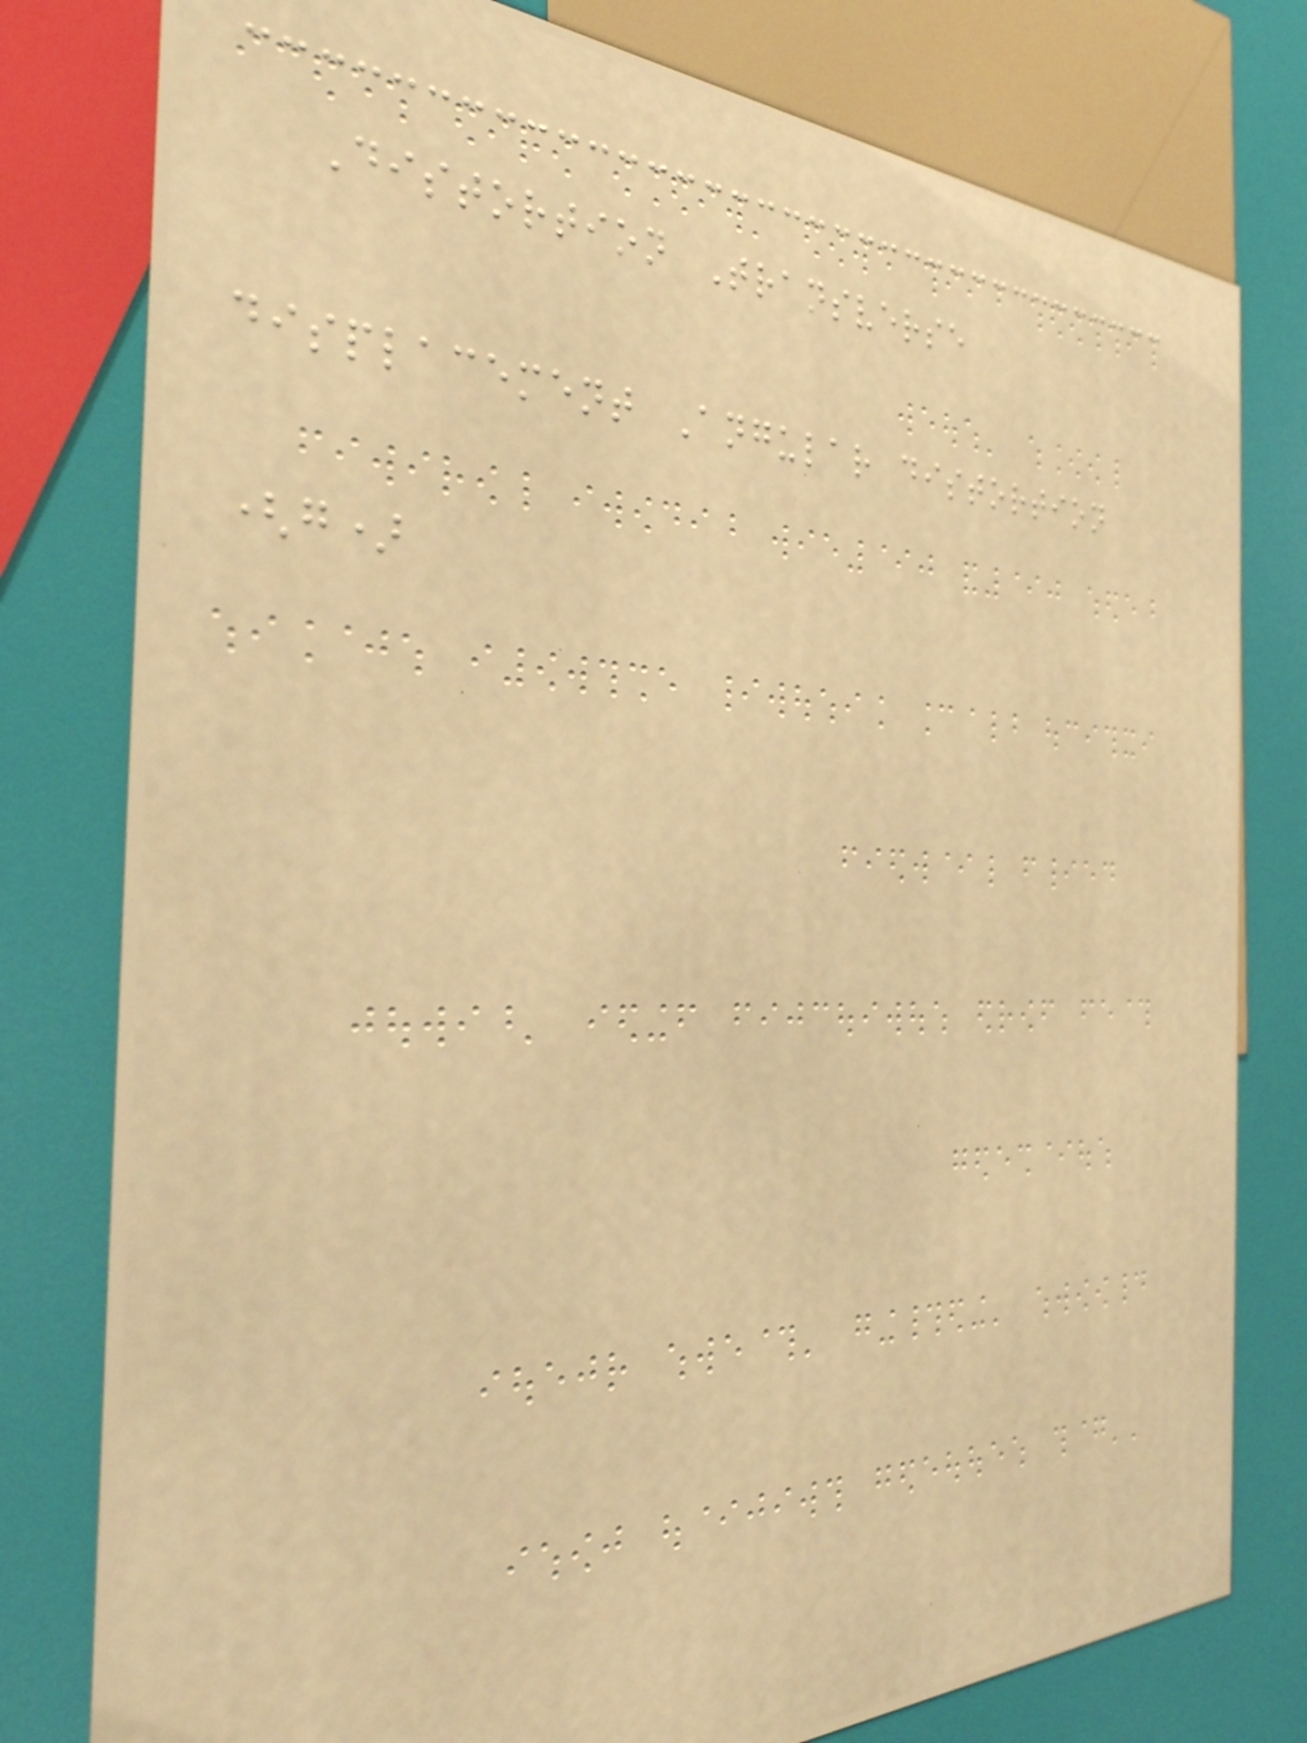Distortion Transverse
displacement Angular distortion
(g)
